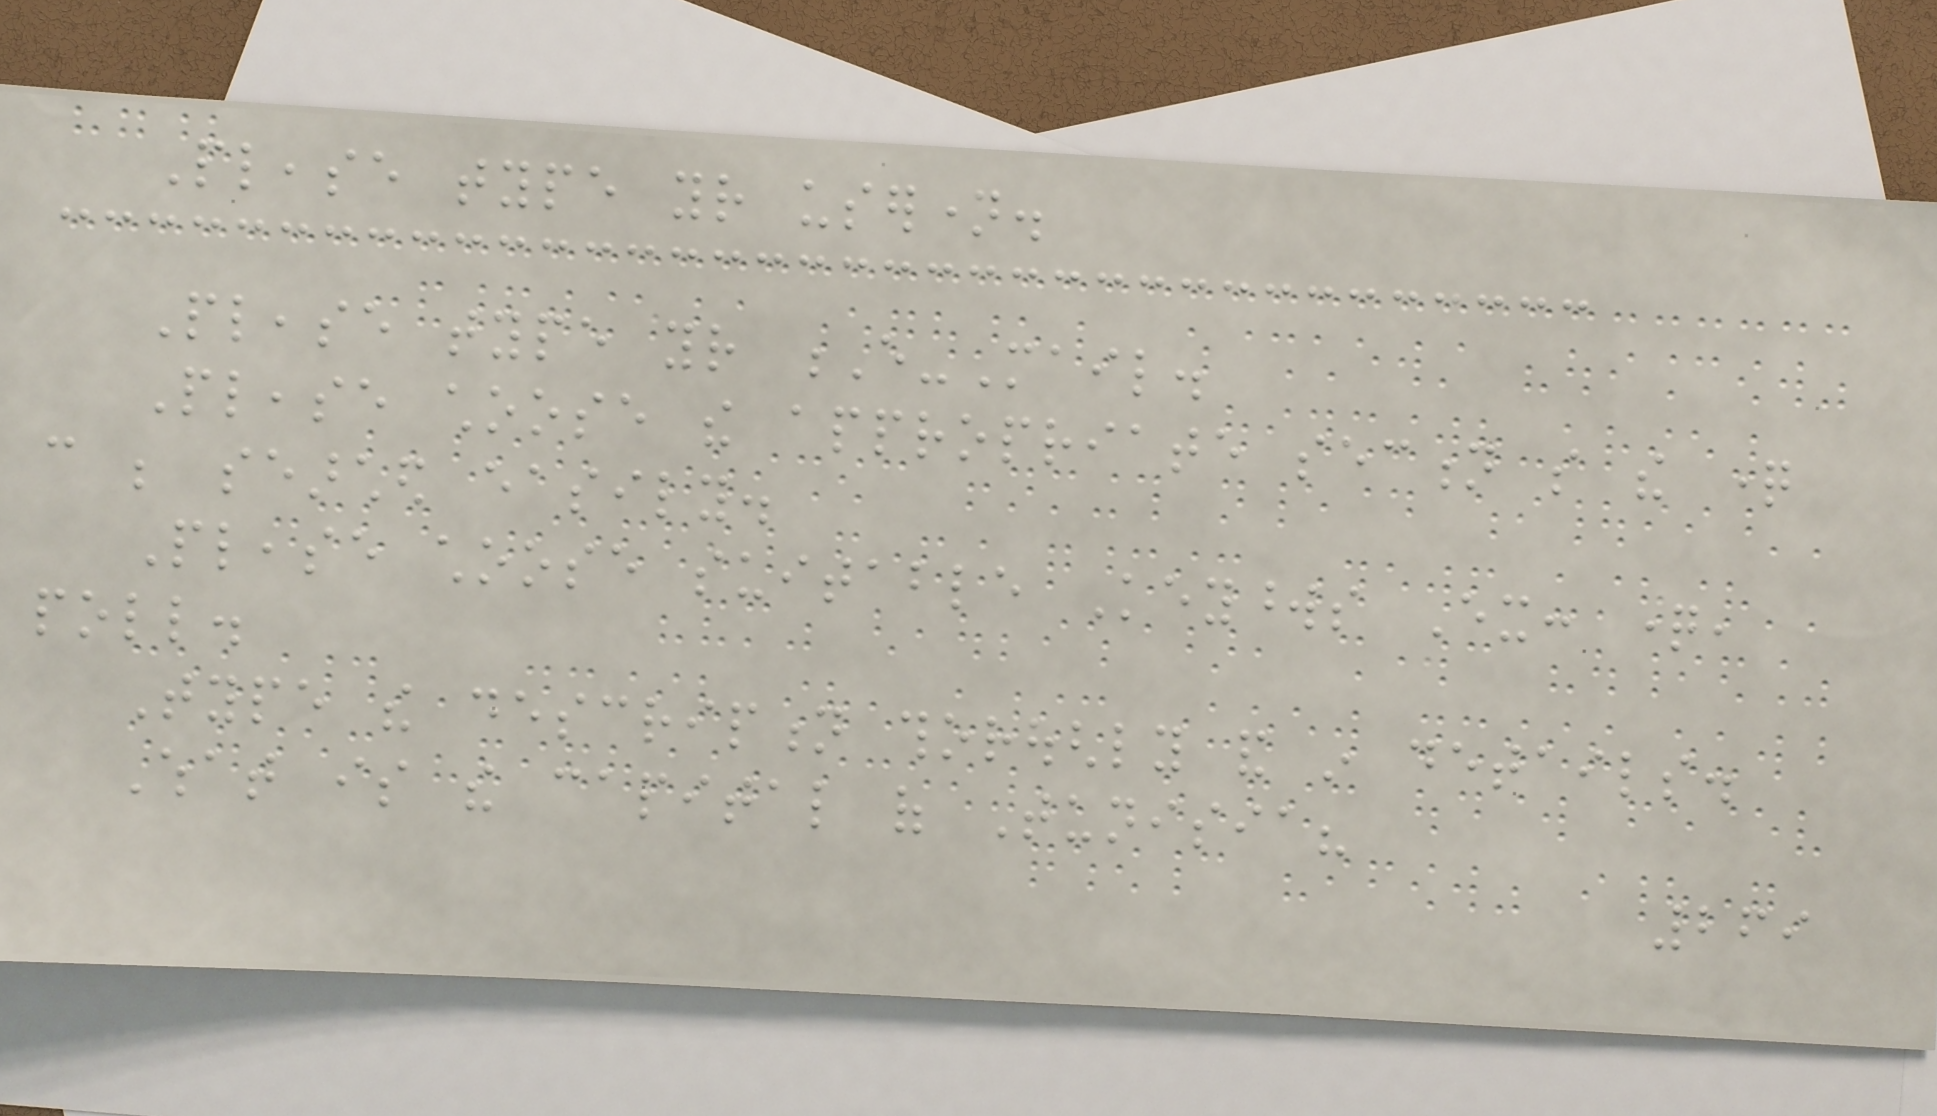Please type your username.
Please type your E-Mail.
Please choose the appropriate section so the question
can be searched easily.
Please choose suitable Keywords Ex: question,
poll.
Type the description thoroughly and in details.
What is the capital of Tunisia?
269
